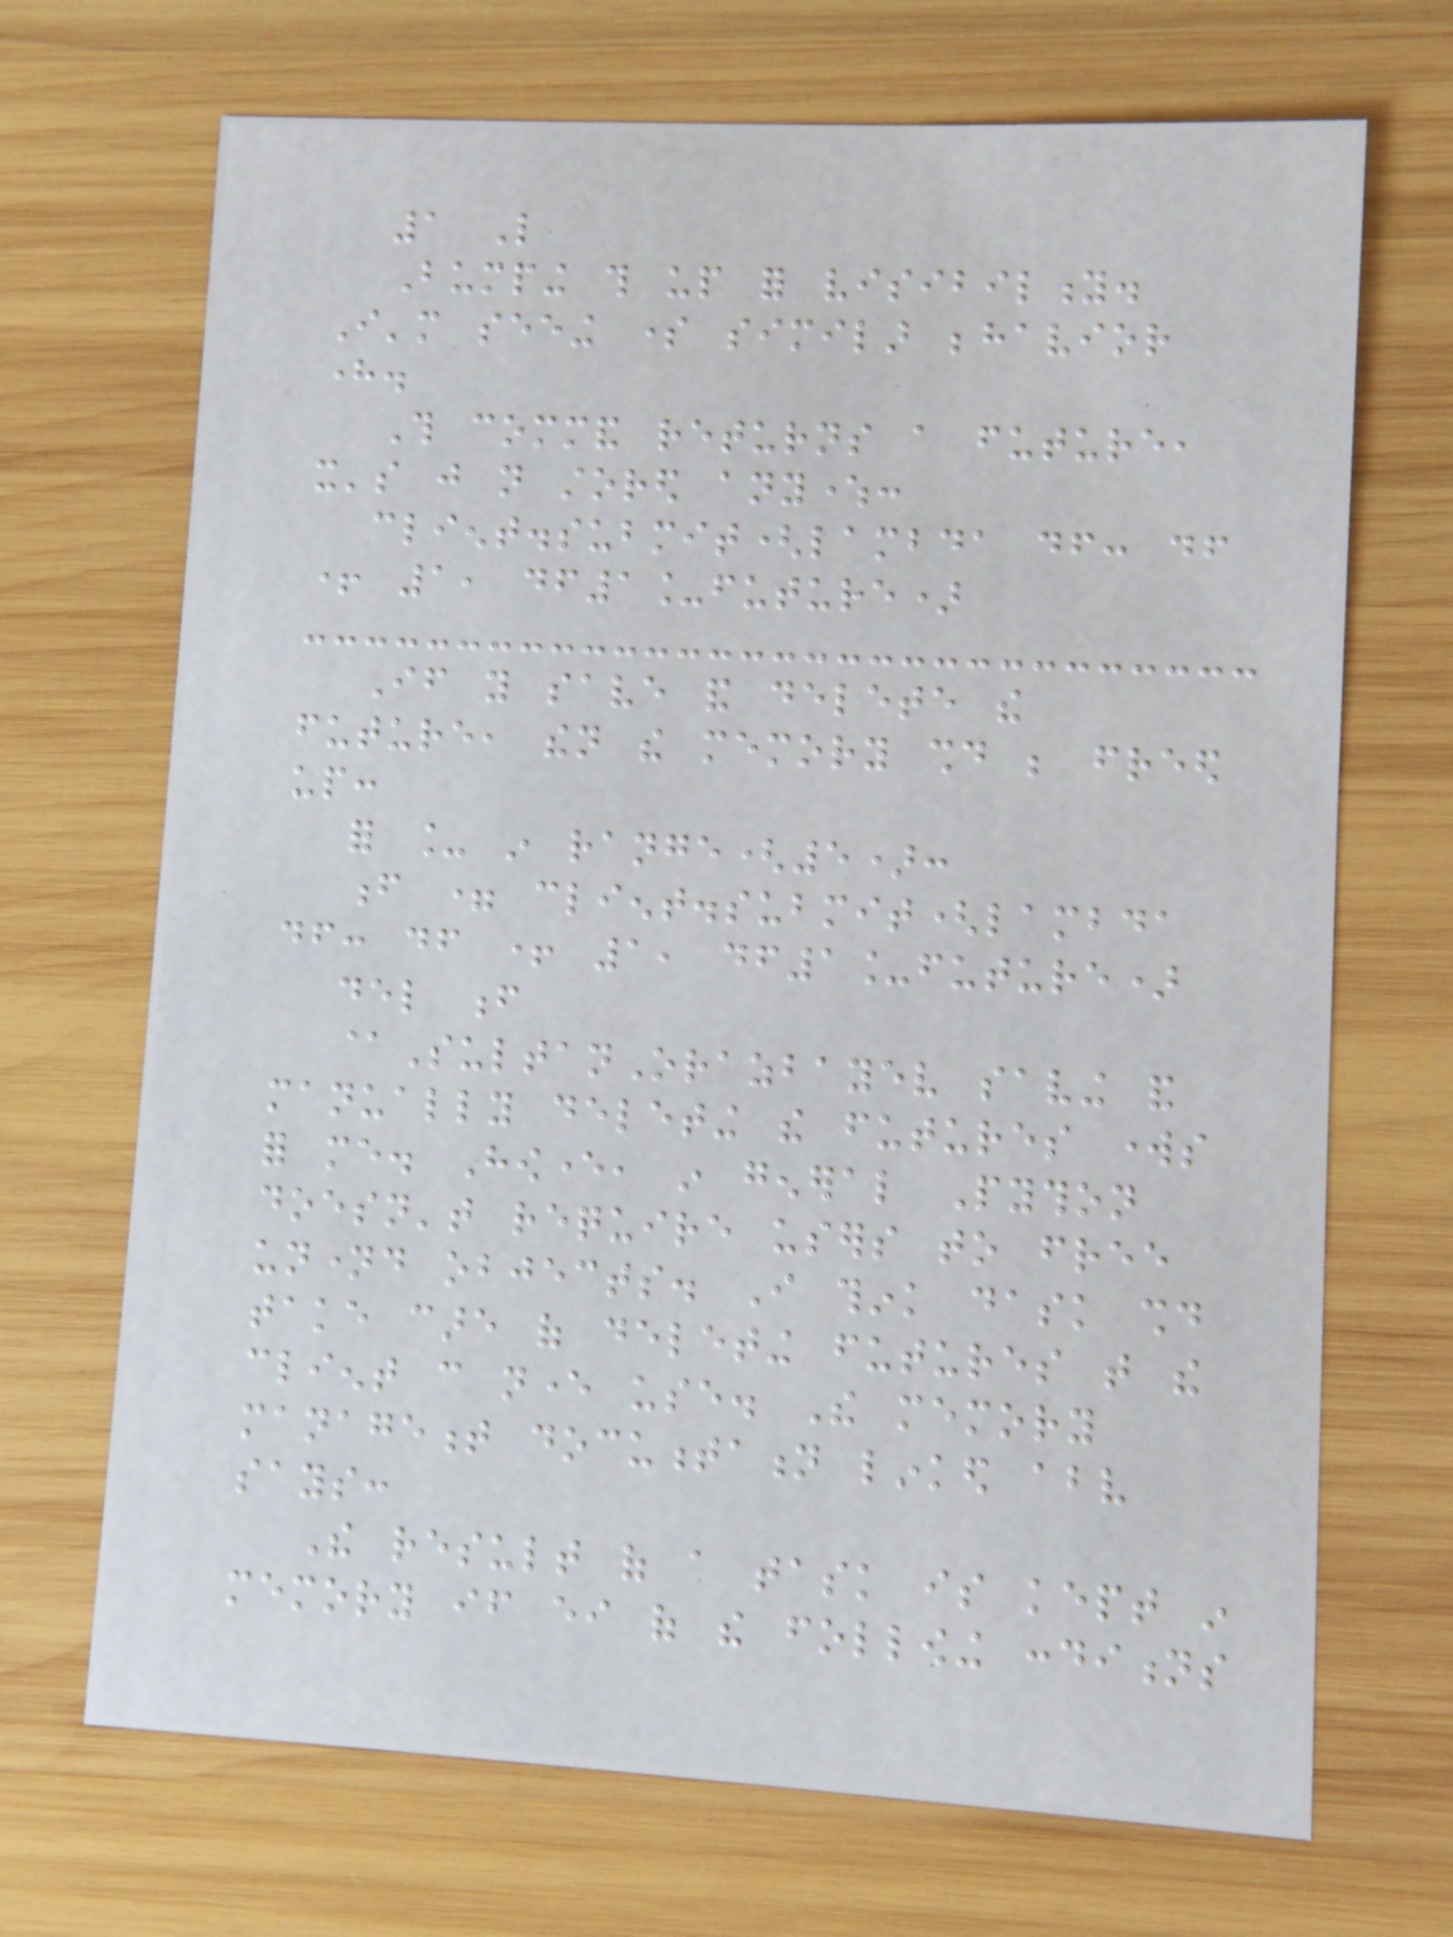1 Like
Bumping this up for visibility.
I'm seeing some similar behavior
here.
This command returns a future,
it's just not stored anywhere:
client.submit(lambda df: df
+ 1, df1_future)
If you save and delete the
future, then the memory should be freed
up:
for _ in range(5):
f = client.submit(lambda
df: df + 1, df1_future)
del f
@SultanOrazbayev saving and
manually deleting the futures works
for me. However, in general Python
doesn't require users to free
unnamed objects. I think dask should
take care of deleting futures that the
client can never use. The memory
management documentation linked above
says:
The result of a task is kept in
memory if either of the following conditions
